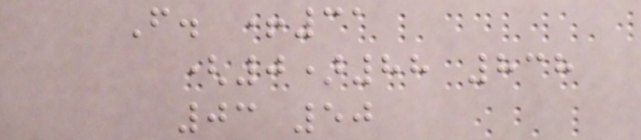F. +31
(0)88 838
03 50
